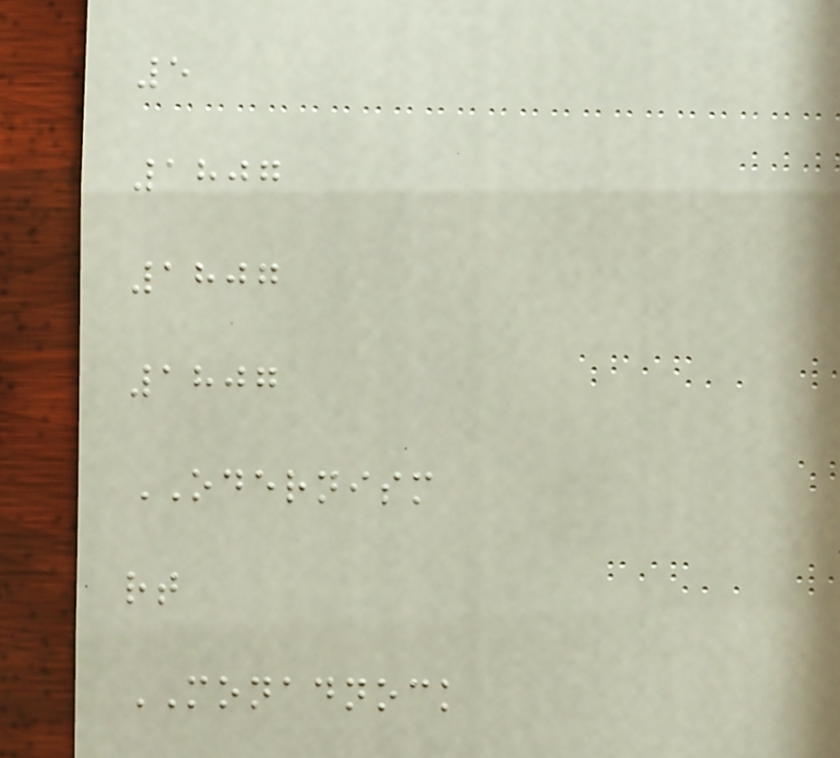5
1807
1807
1807
ODERNISM
rt
MONADNOCK
